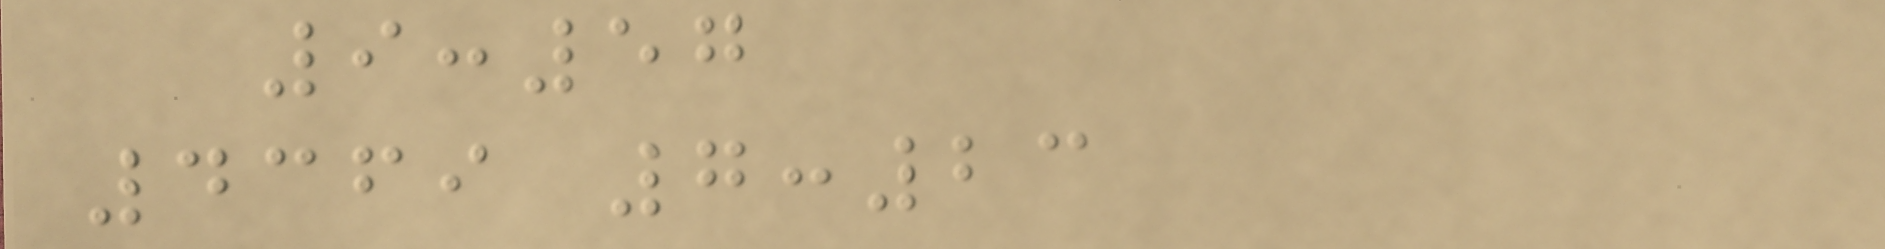9:57
4369 7:23
